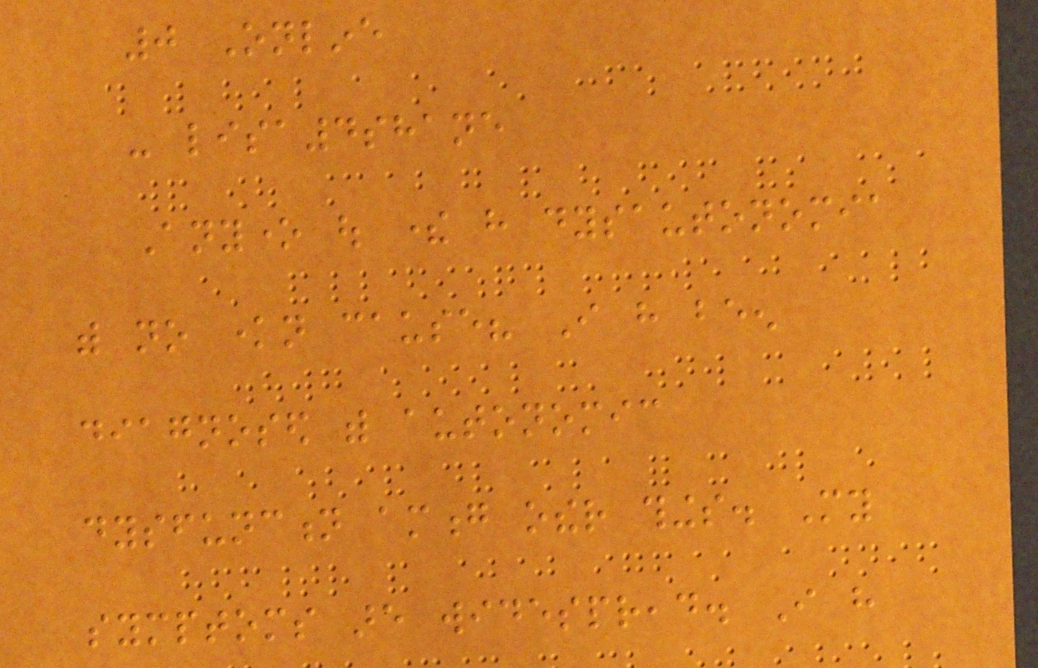0 Online
- lisa4shane
Anyone out there have dysautonomia
with no known cause? I have been
diagnosed with autonomic
dysfunction among other things. My
symptoms are widespread. I have
